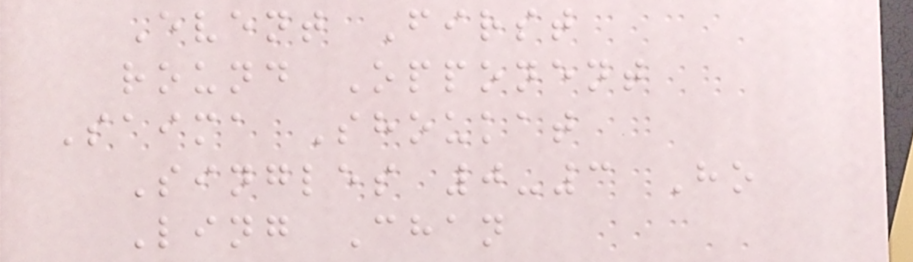Event First
round Opponent
Saima Shoukat
Singles 0-3 Ho
Ling Chan
